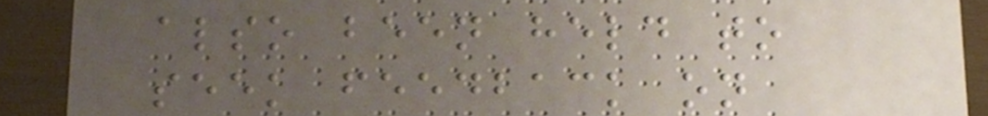also been held to
seek feedback on
